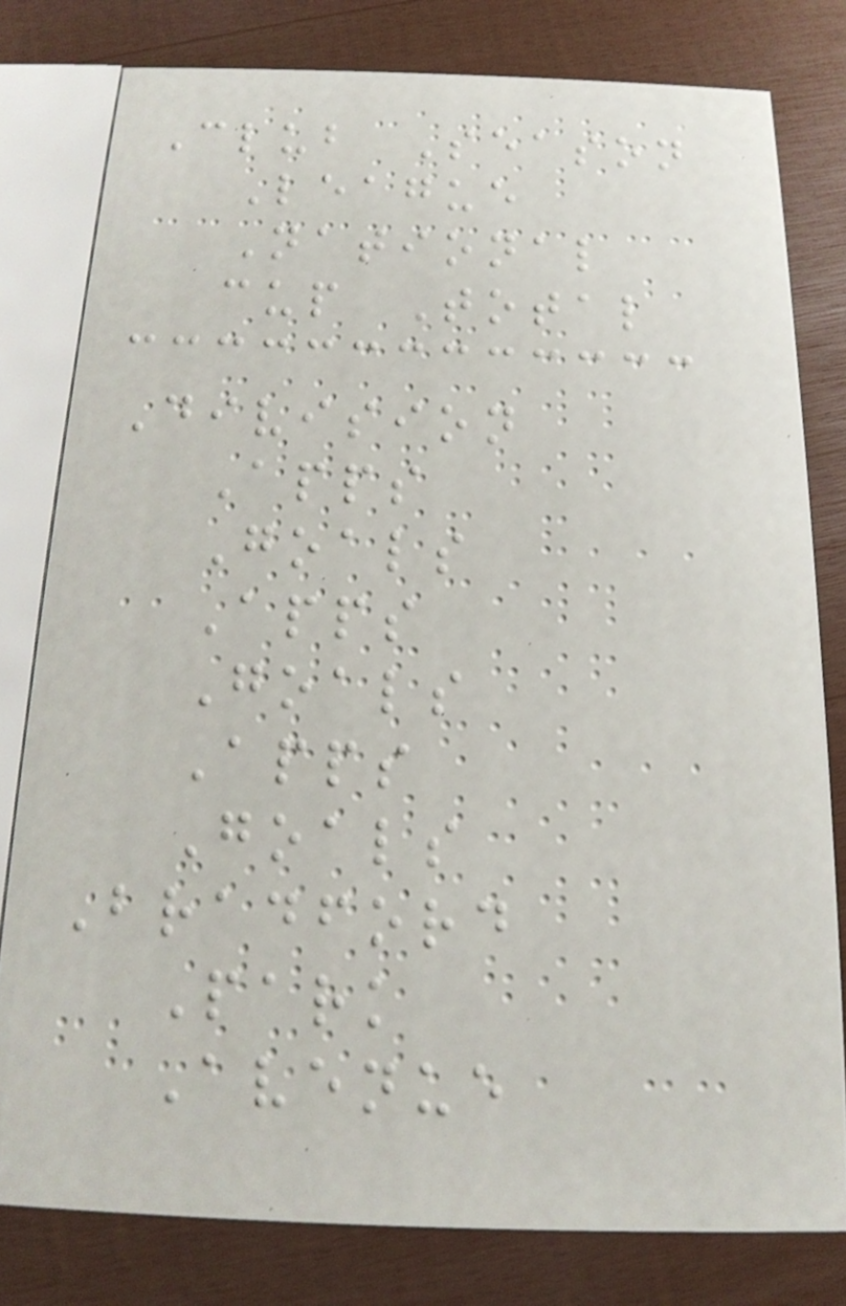Club Season
League
National
cup Total
Division
Apps
Goals
Apps
Goals
Apps
Goals
Bradford
Park
Avenue
